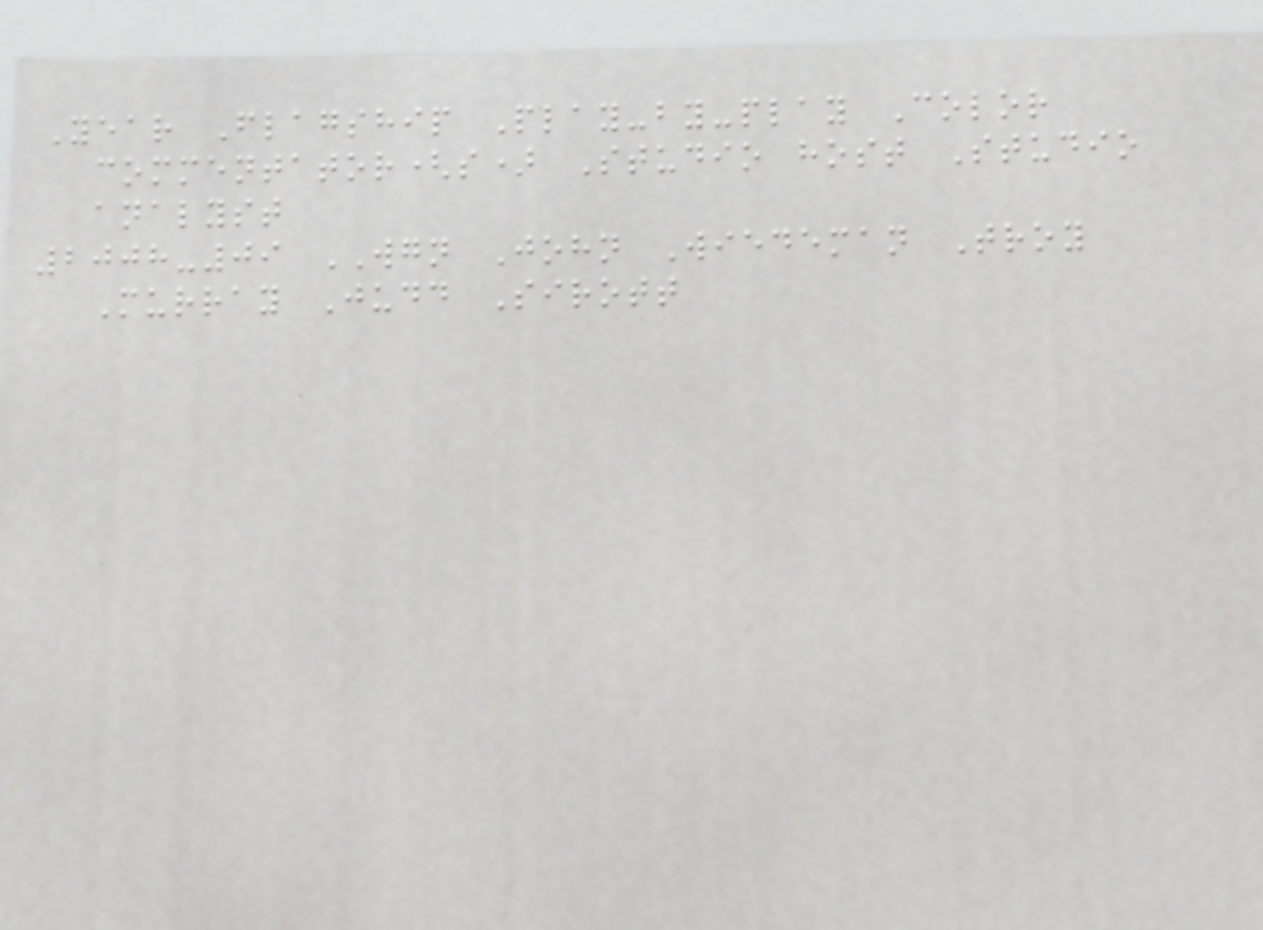Year Flagship Play-by-play Color
commentator(s) Studio host Studio
analyst
2008-09 WGN John Wiedeman Troy
Murray Judd Sirott
